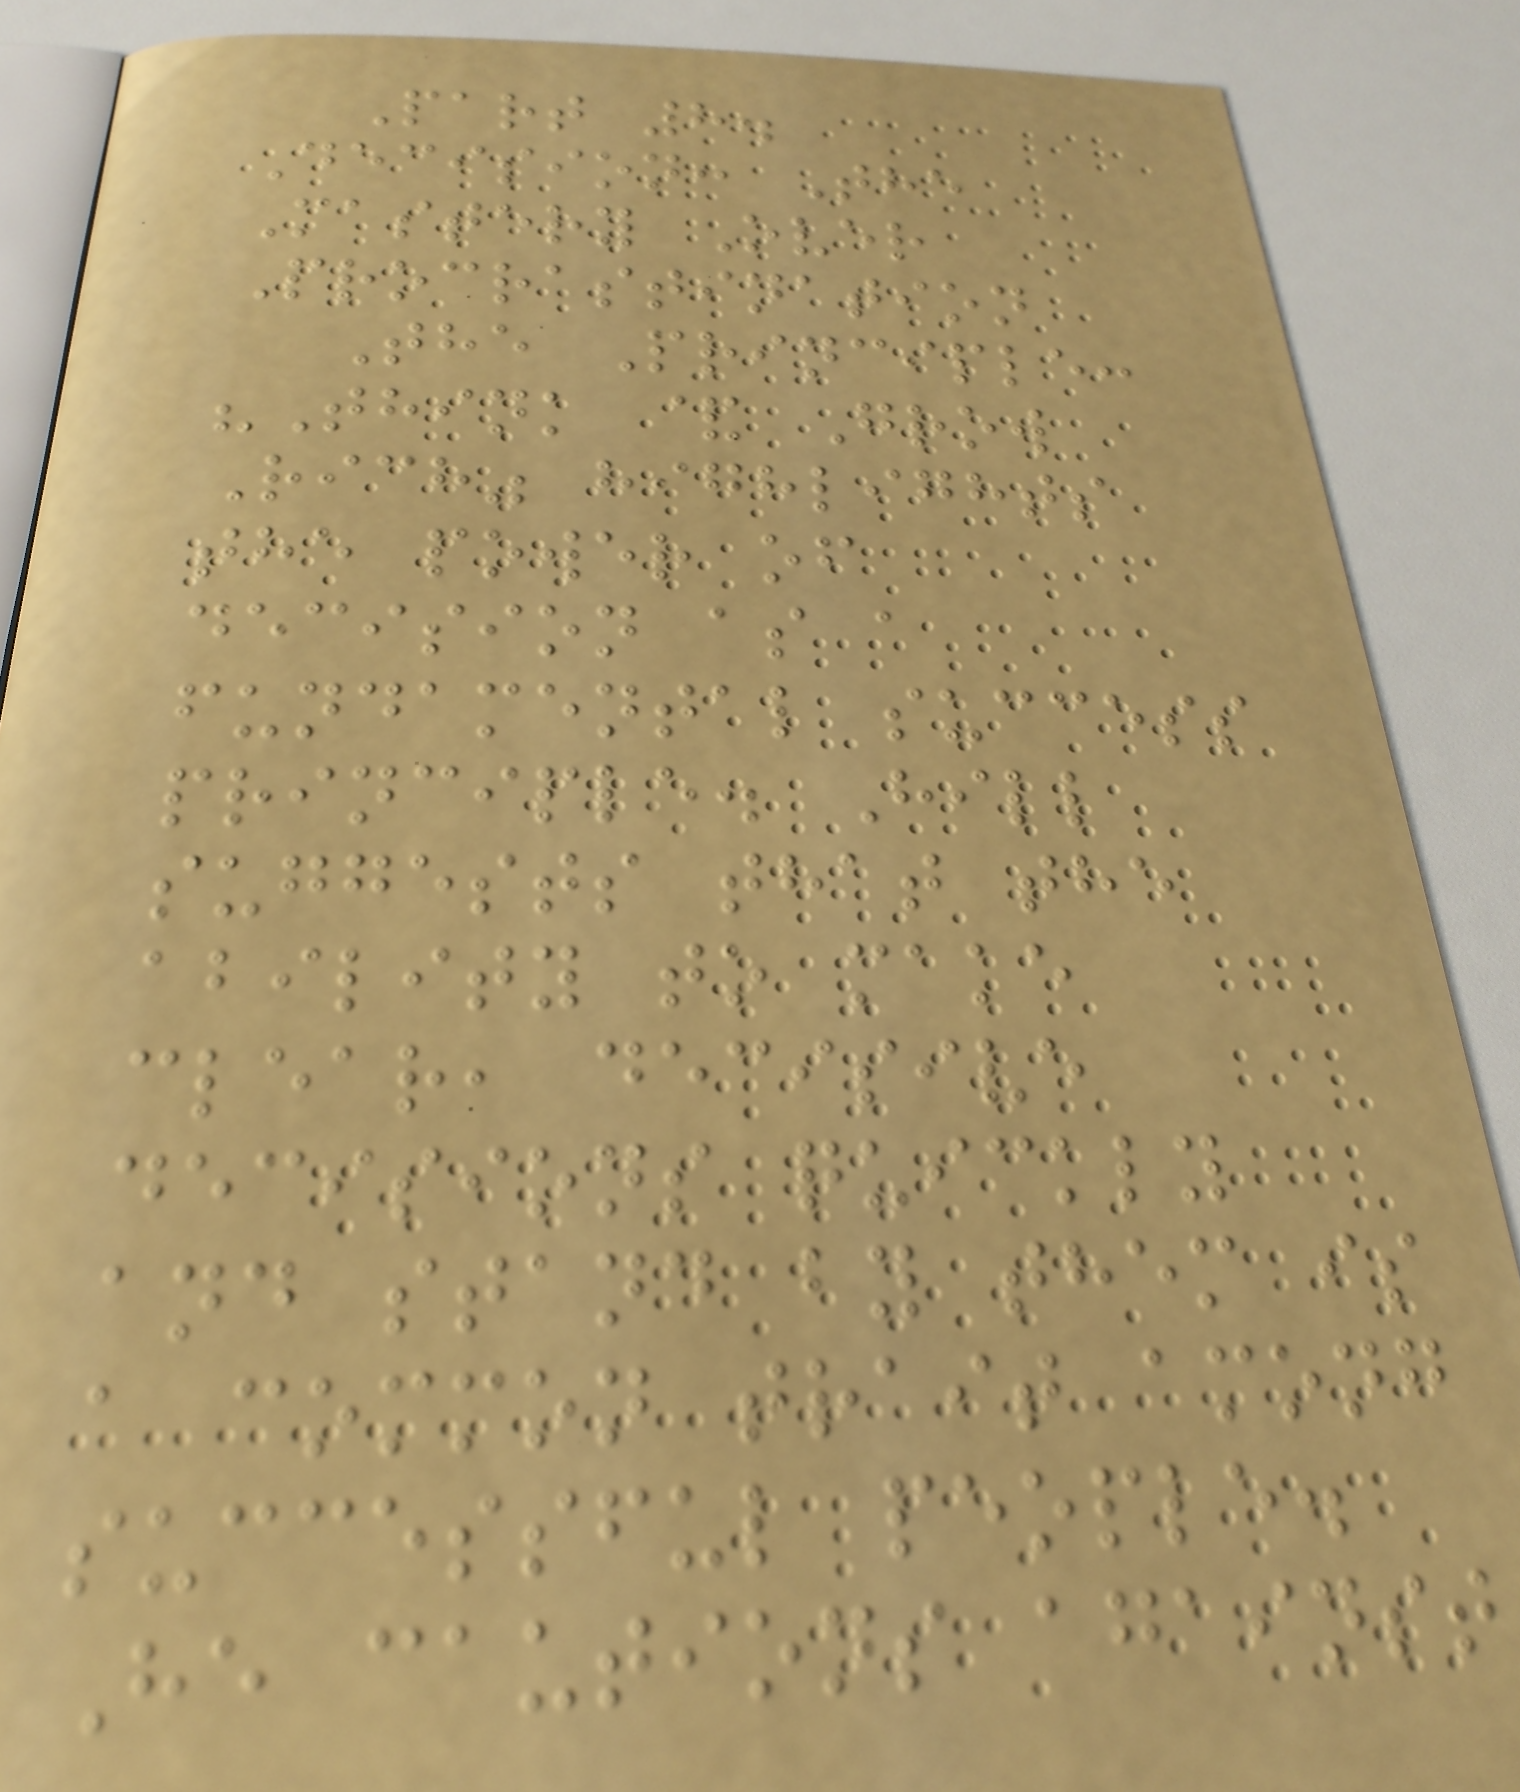Part 8.
Decision: The
Mastery Over
Procrastination
The Principle:
"Think & Grow
Rich" highlights
the power of
decision as a
fundamental success
principle. Hill
suggests that the
ability to make
clear, decisive
decisions quickly
and stand by them is
a common trait among
successful people.
He cautions against
